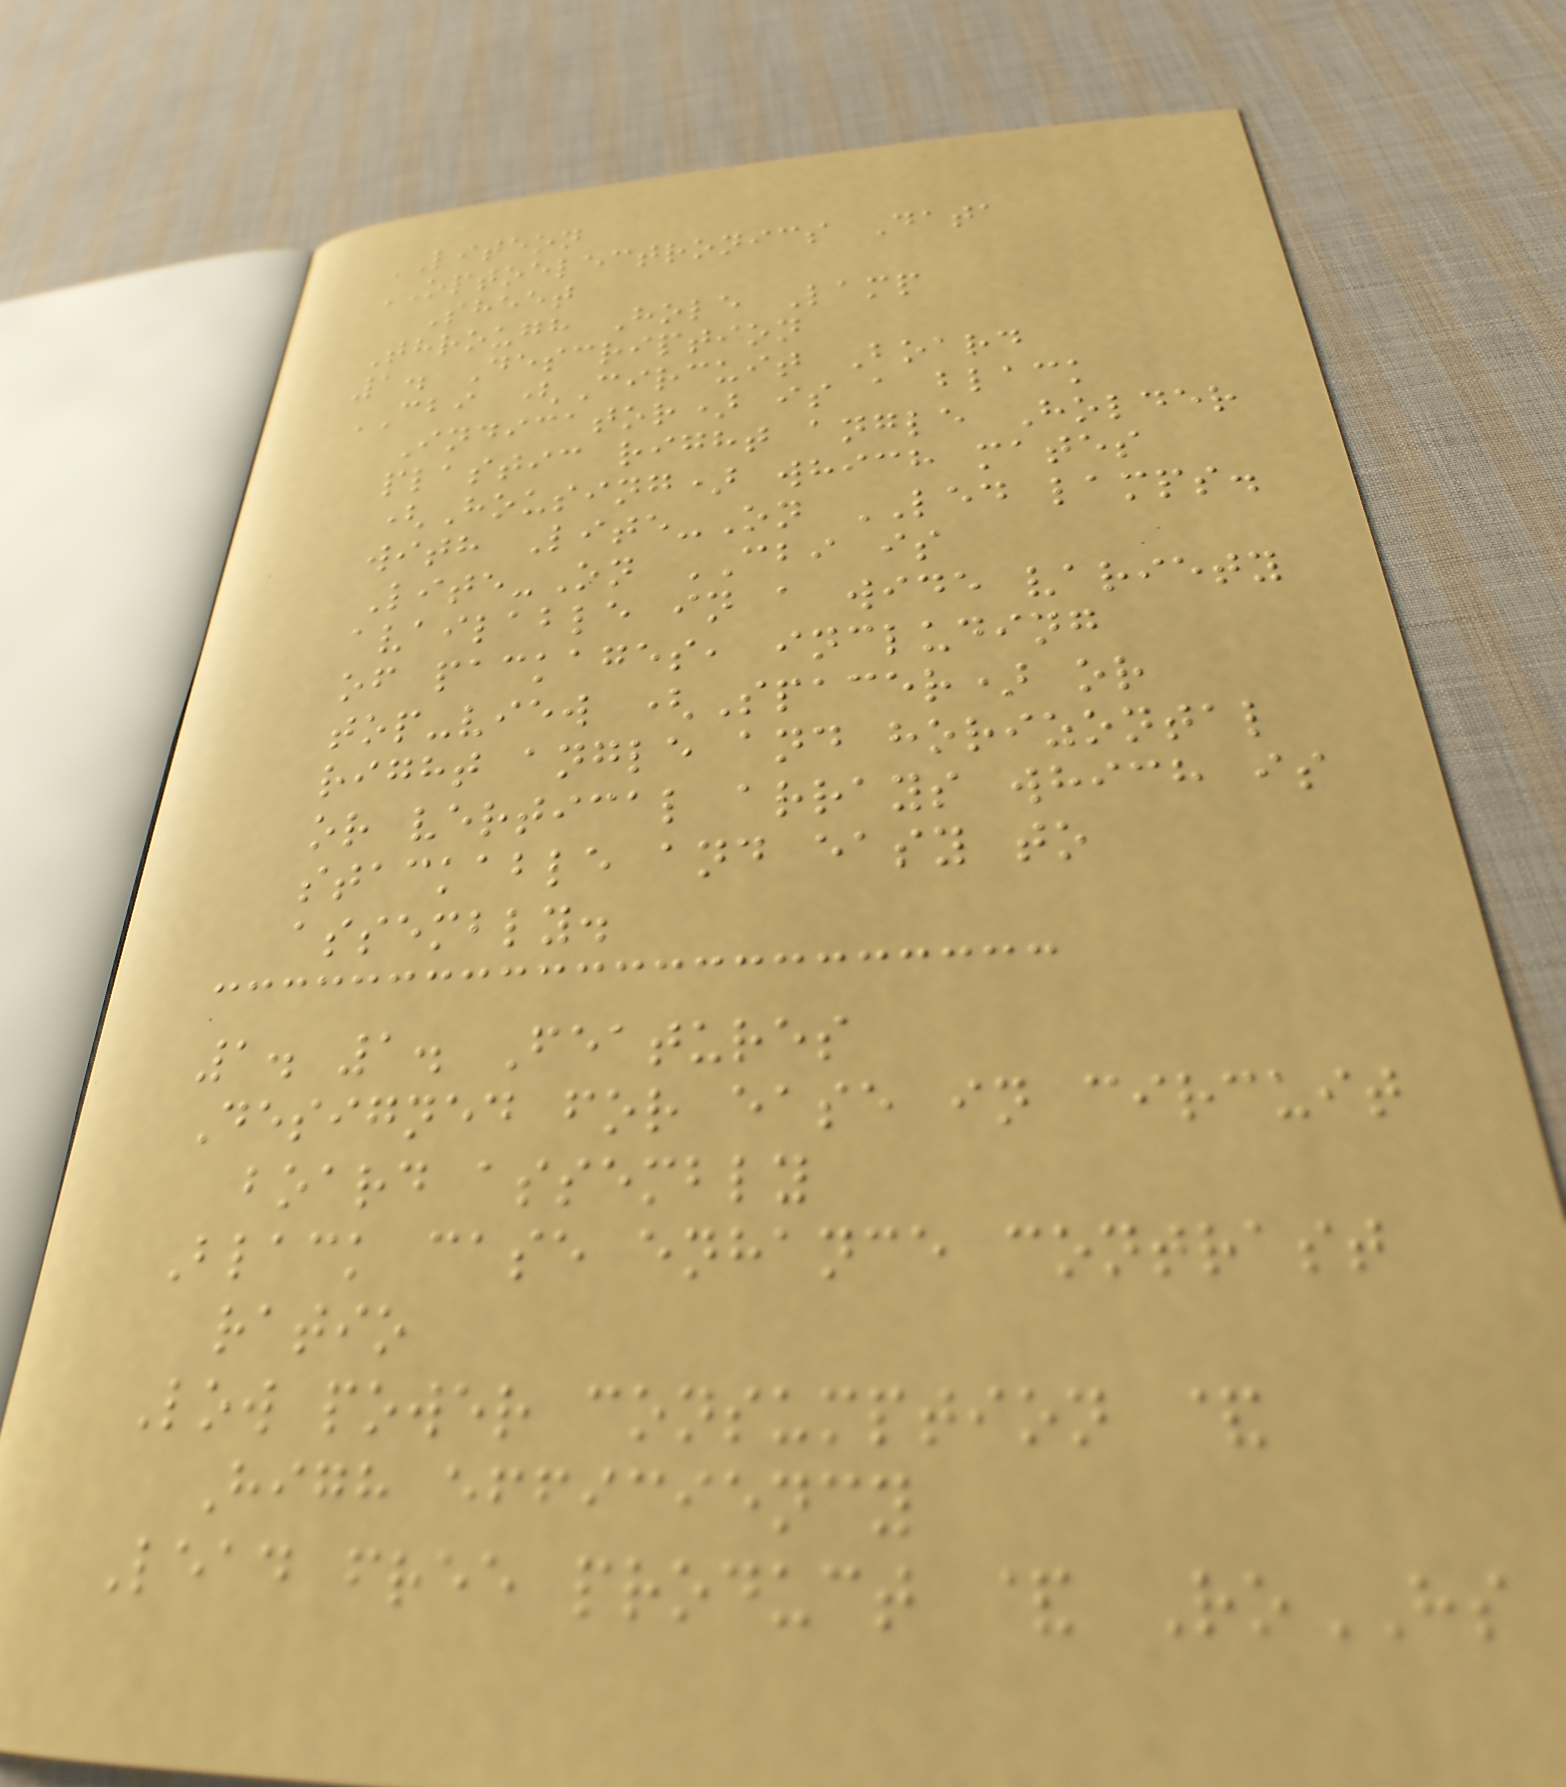LITEON
OPTOELECTRONICS Data
Sheet
Through Hole Lamp
1. Description
CBI (Circuit Board
Indicator) is a black
plastic right angle Holder
(Housing) which mates
with Lite-On LED lamps.
Lite-On CBI is
available in a wide variety
of packages, including
top-view (Spacer) or
right angle and horizontal
or vertical arrays which is
stackable and easy to
assembly.
1. 1. Features
Designed for ease in circuit
board assembly
Black case enhance contrast
ratio
Low power consumption &
High efficiency
Lead free product & RoHS
